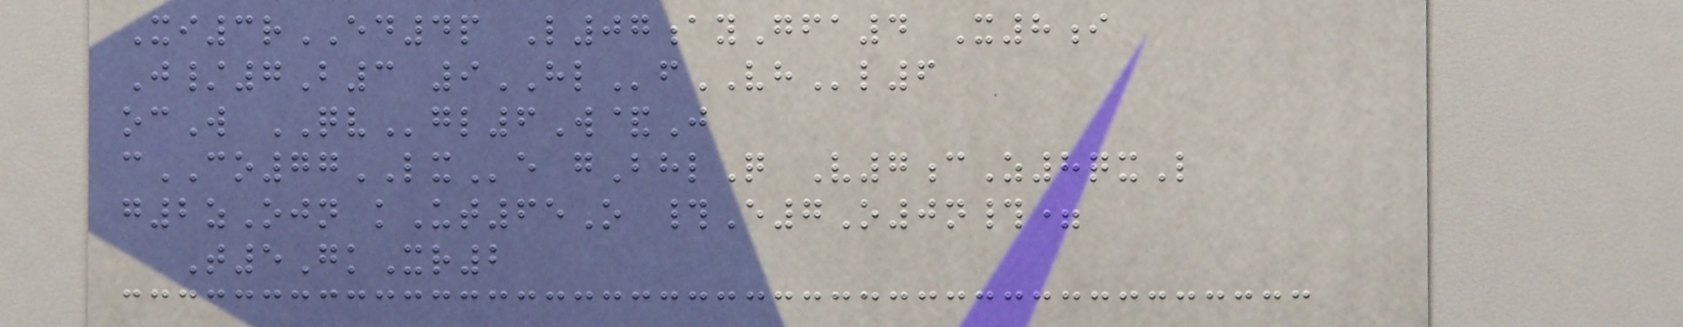Xi3rED4p L07ayGfa4 X8i
J/7B3 9HLfVHl6
ocW QVgl6W&J
cCO77LXe gBhlQ V7cZ8qxL
g2zOjn kUt65O #E7O0n#=
T5GkXr2
